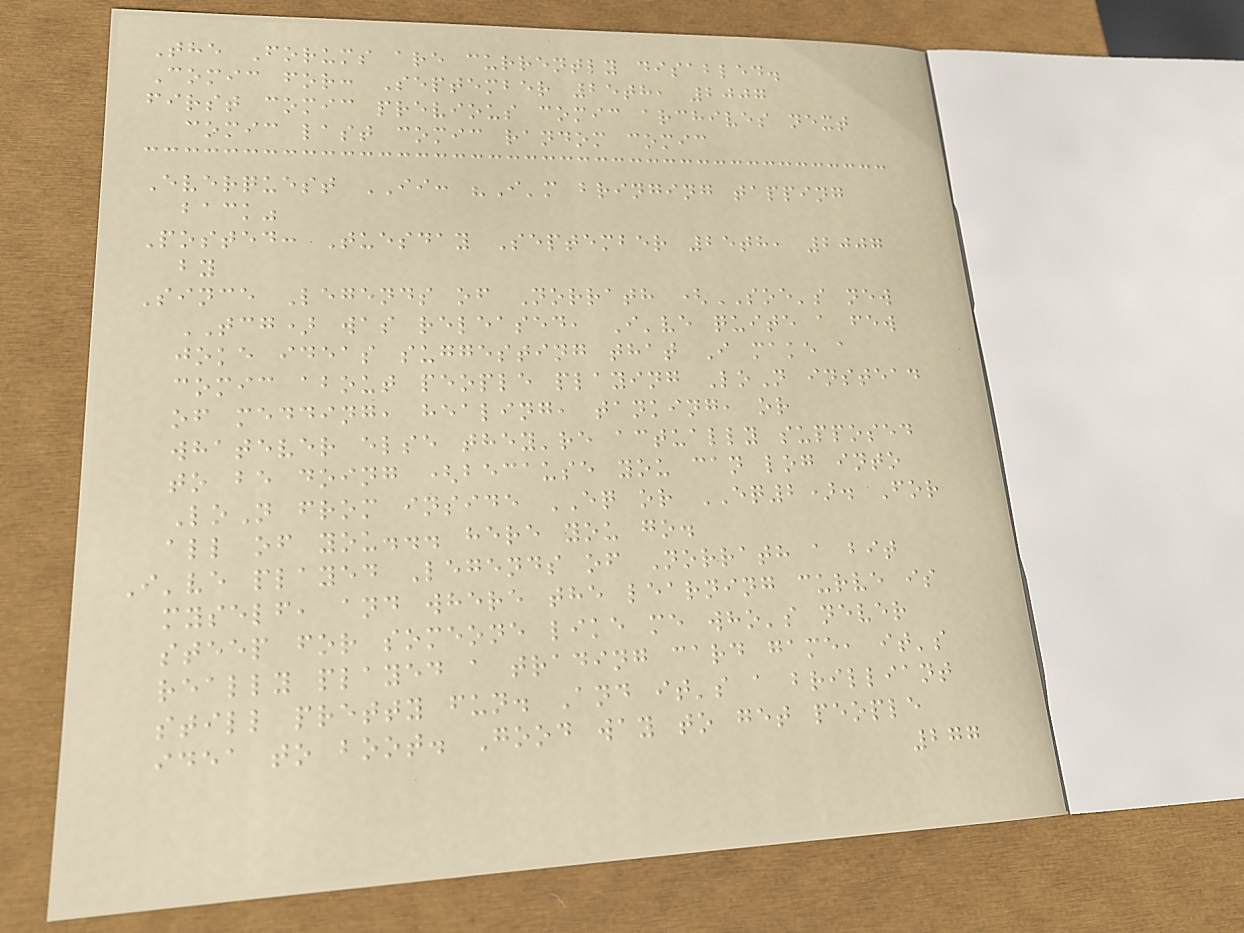The Forums are currently disabled.
Comic for: September 25th, 2007
first comic previous comic archives next
comic last comic random comic
Everquest II: "I'm bringing tapping
back"
Posted: Tuesday September 25th, 2007
by
Since Legends of Norrath (SOE's new
TCG) was released, I've quite a few
joke ideas suggesting that I make a
comic about people playing LoN instead
of medding, healing, tanking, or
whatever else they're actually supposed
to be doing (because you can log into
LoN from inside EQ or EQ2). For
all of you... here you go.
I've played Legends of Norrath a bit
myself, and where the learning curve is
steep for someone like me who's never
really played a trading card game, it's
still pretty fun. And it's a brilliant
idea to boot. Good way to get people
277
